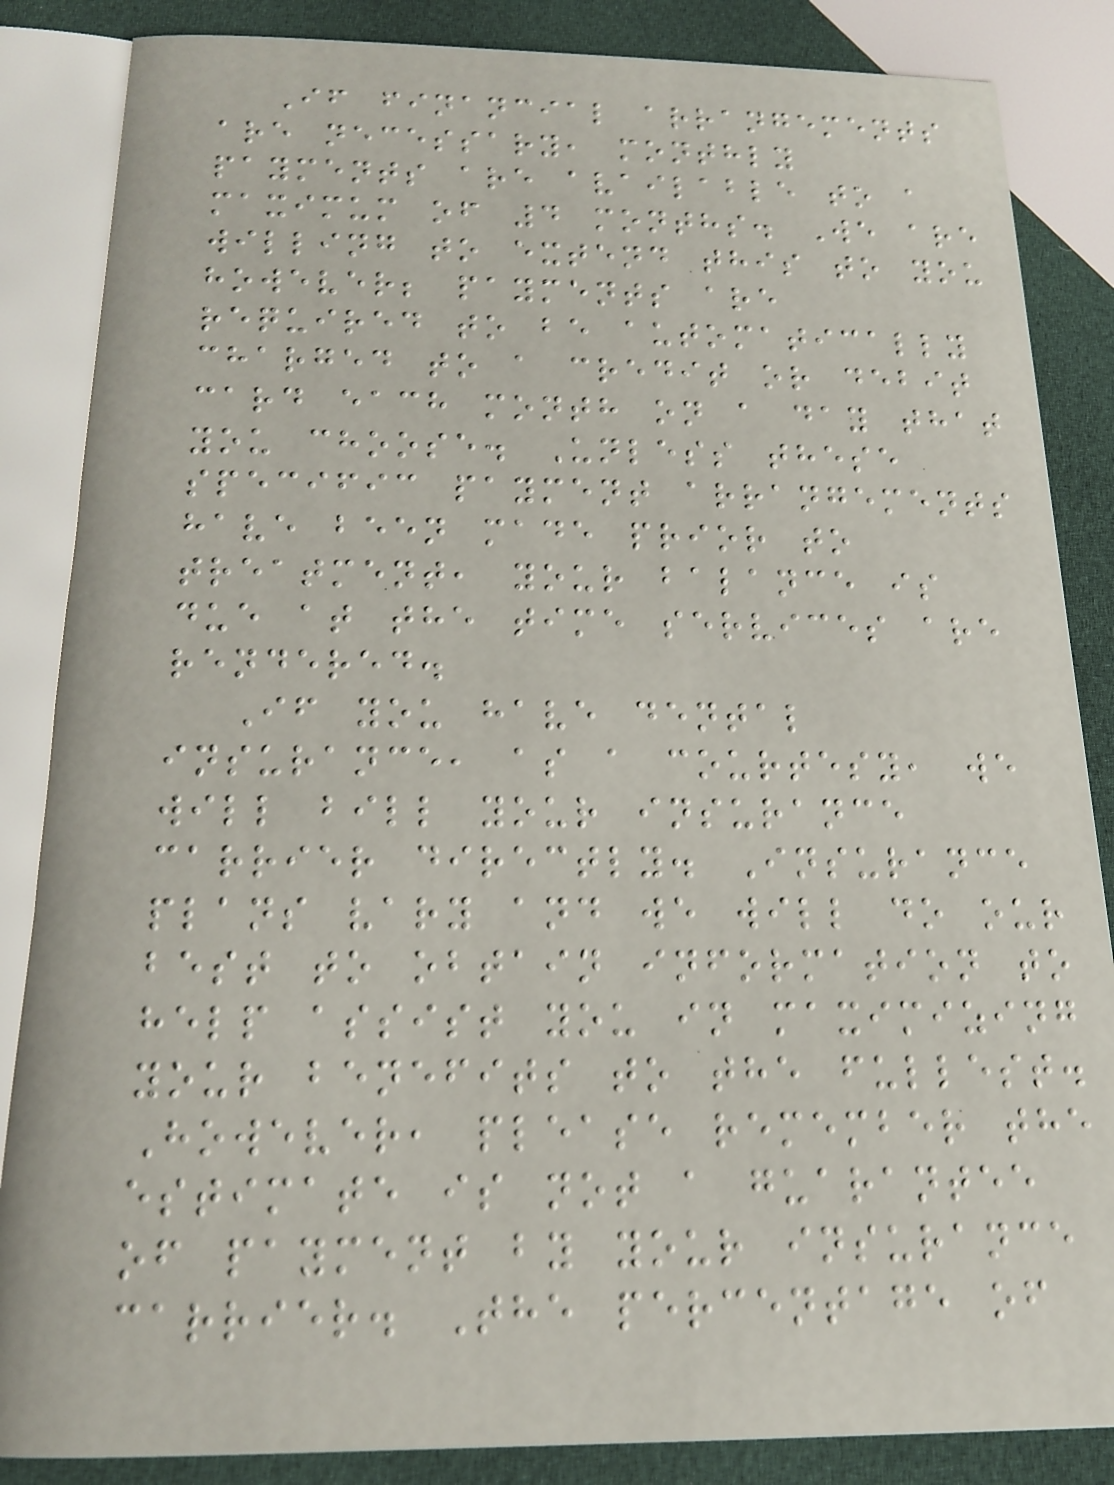If financial arrangements
are necessary, monthly
payments are available to a
maximum of 4 months. We are
willing to extend this to you
however; payments are
required to be automatically
charged to a credit or debit
card each month on a day that
you choose. Unless these
specific payment arrangements
have been made prior to
treatment, your balance is
due at the time services are
rendered.
If you have dental
insurance, as a courtesy, we
will bill your insurance
carrier directly. Insurance
plans vary and we will do our
best to obtain information to
help assist you in maximizing
your benefits to the fullest.
However, please remember the
estimate is not a guarantee
of payment by your insurance
carrier. The percentage of
